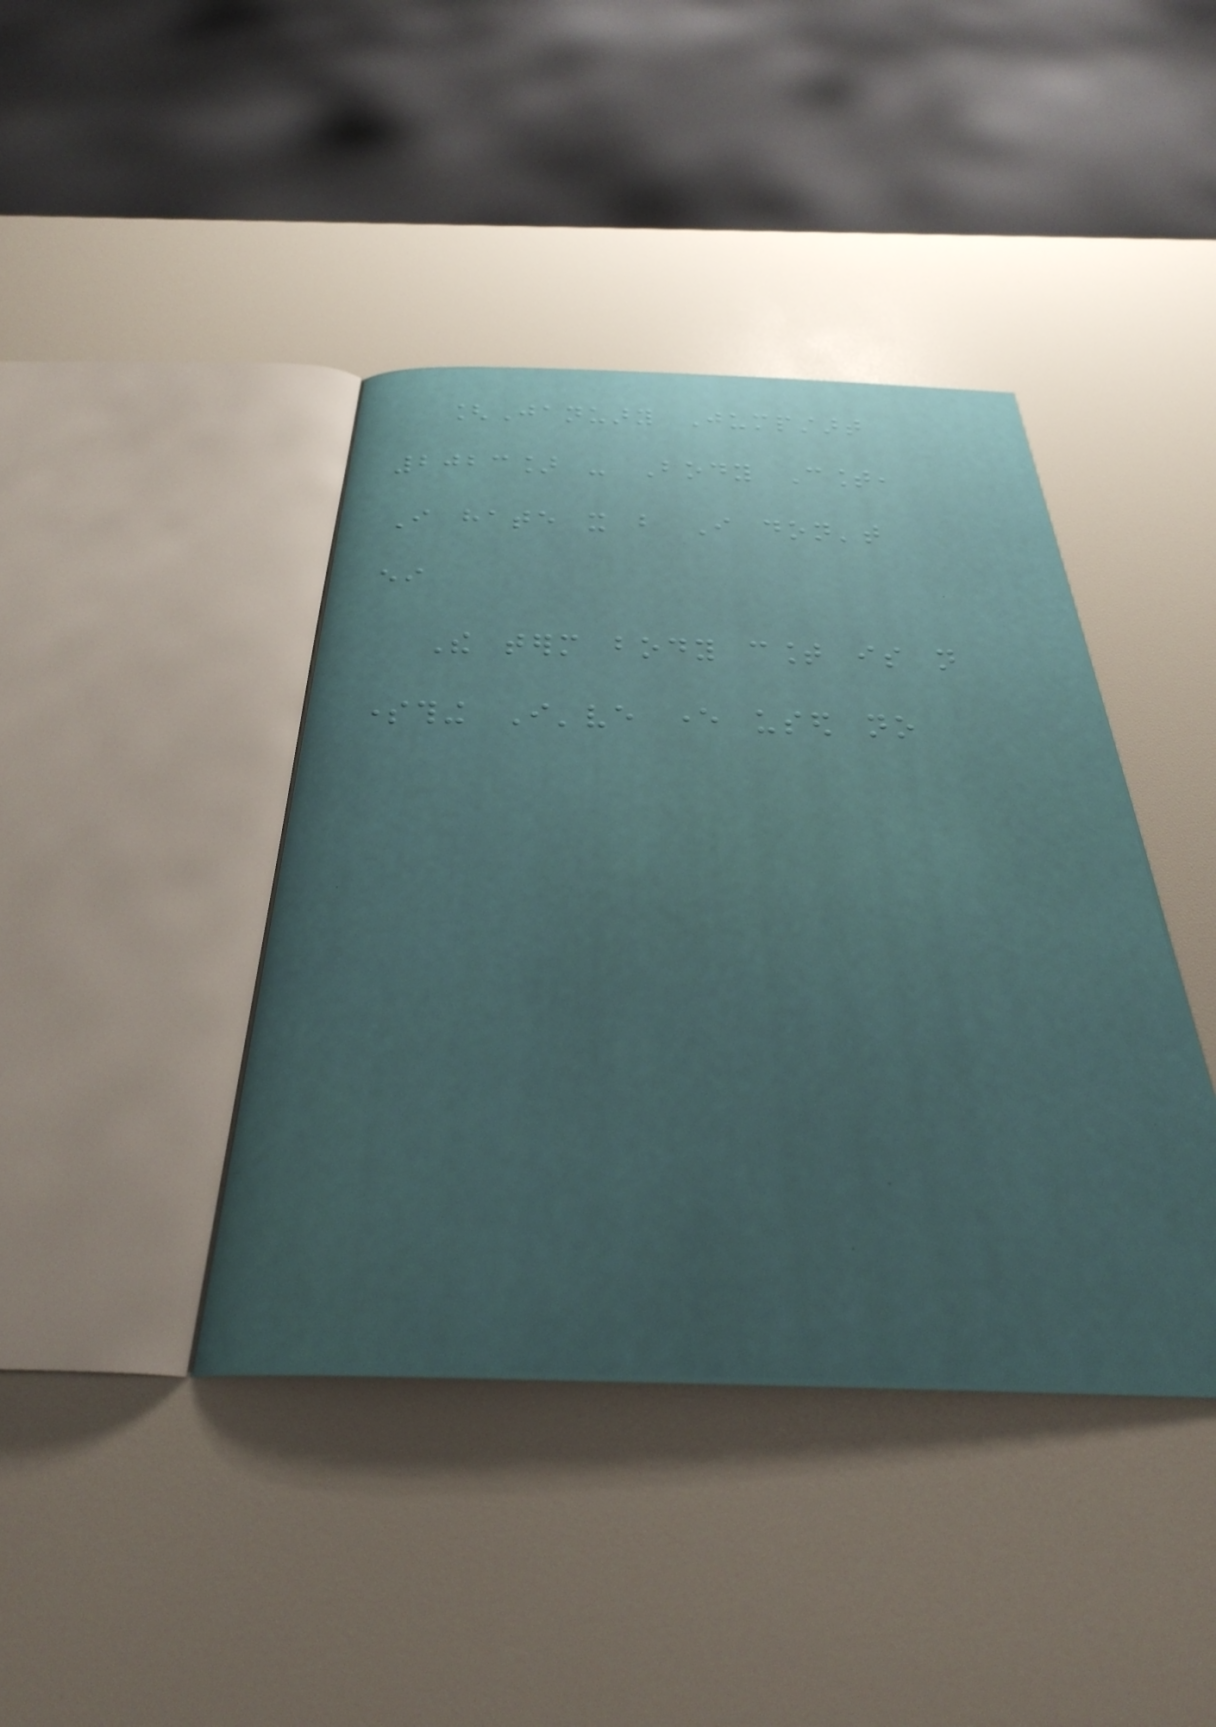[January Jumpstart
2023] - Body Count,
I hate it but I don't
either
The term body count is not
something I've ever used no
